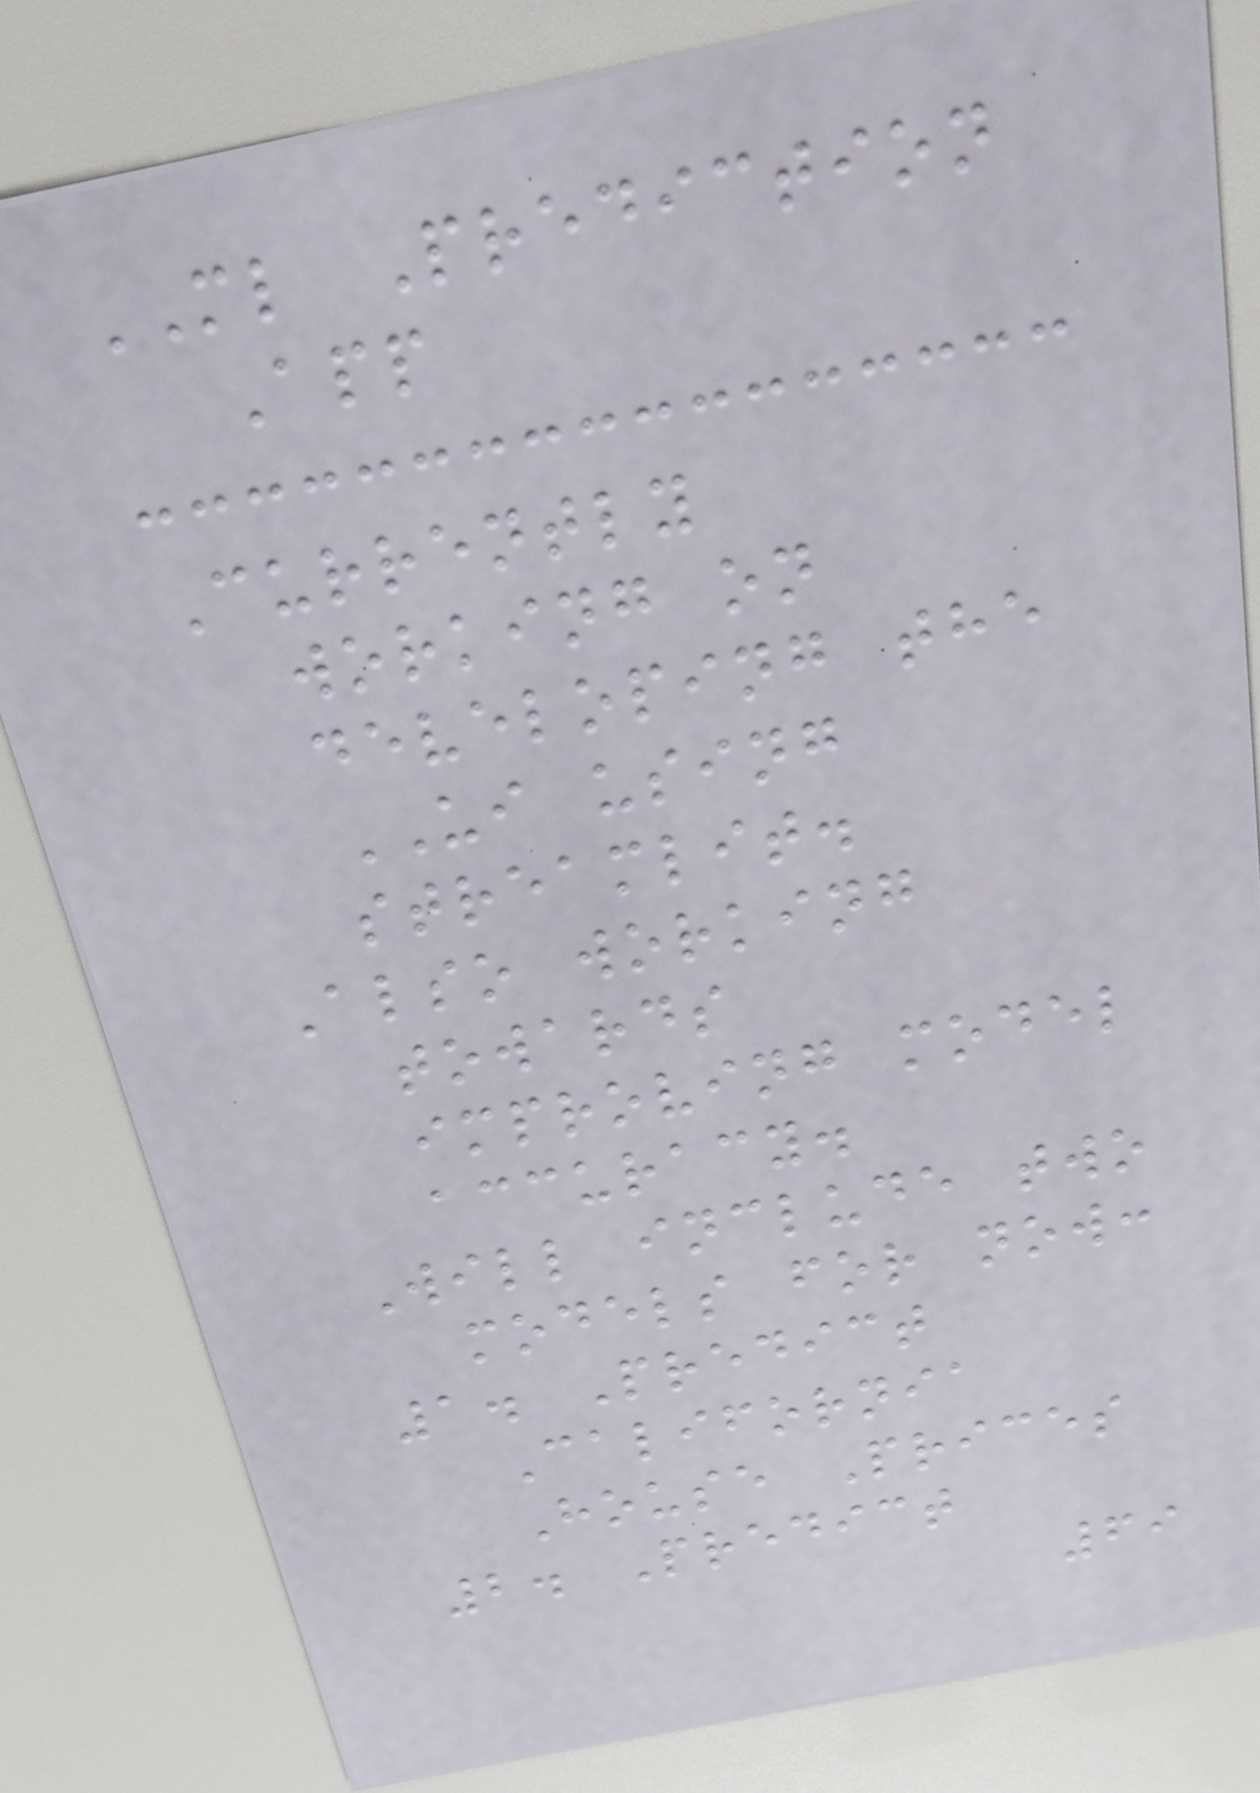ML Prediction
App
Currently
working on
developing the
UI using
streamlit.
Also working
towards
improving model
accuracy.
Will include two
models for now:
1. Predict
California
House Prices
2. Predict
69
